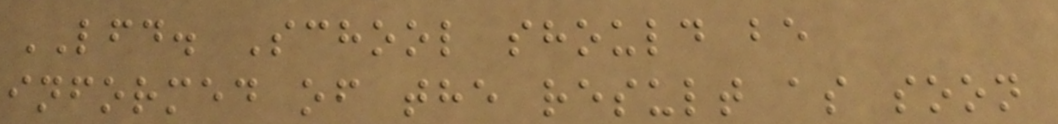LFD. School should be
informed of the result as soon
